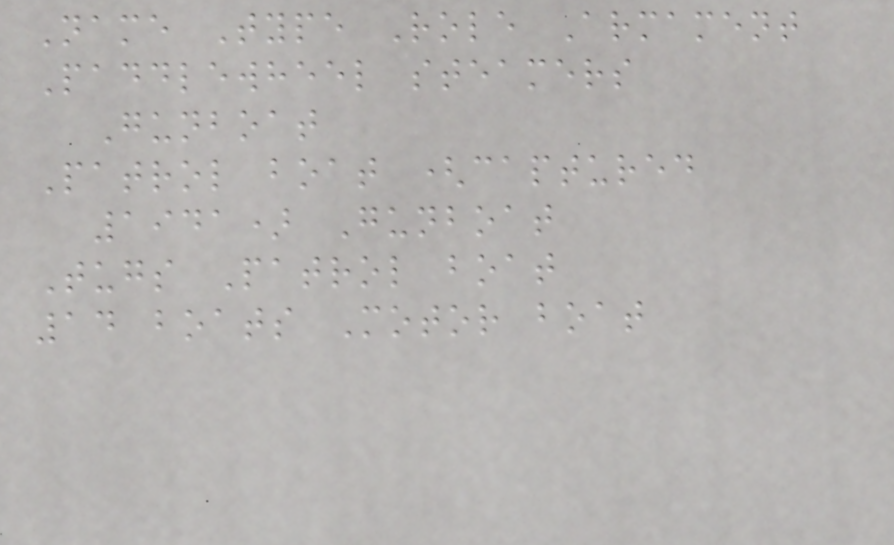Name Type Role Armament
Paddlewheel steamers
Gunboat
Patrol boat (captured
1941) Gunboat
Tugs Patrol boat
14 boats Motor boat
